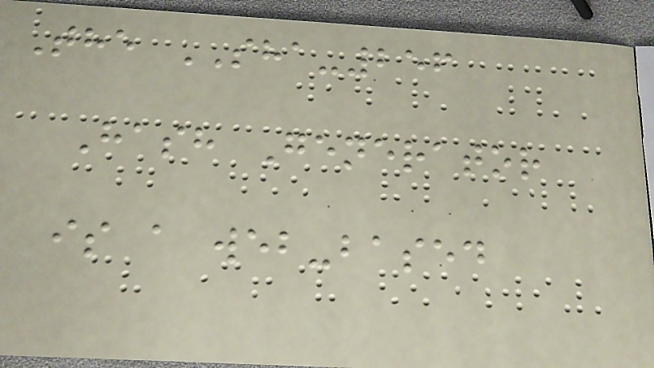The SHA-256
Hash Generator
is a web-based
